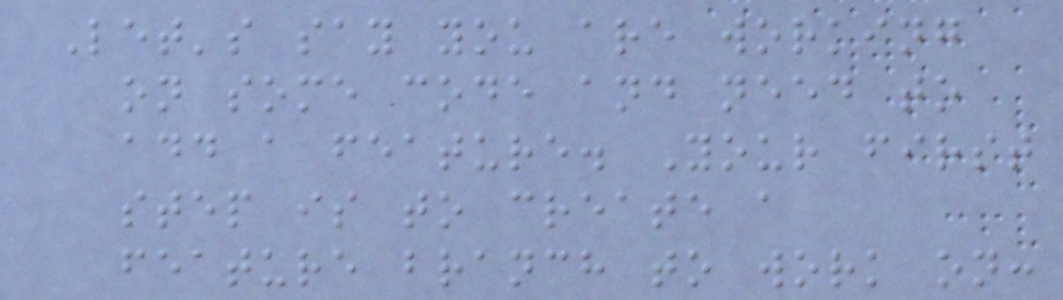Let's say you are working
on some code and need to
add a feature. Your first
step is to create a
feature branch to work on:
